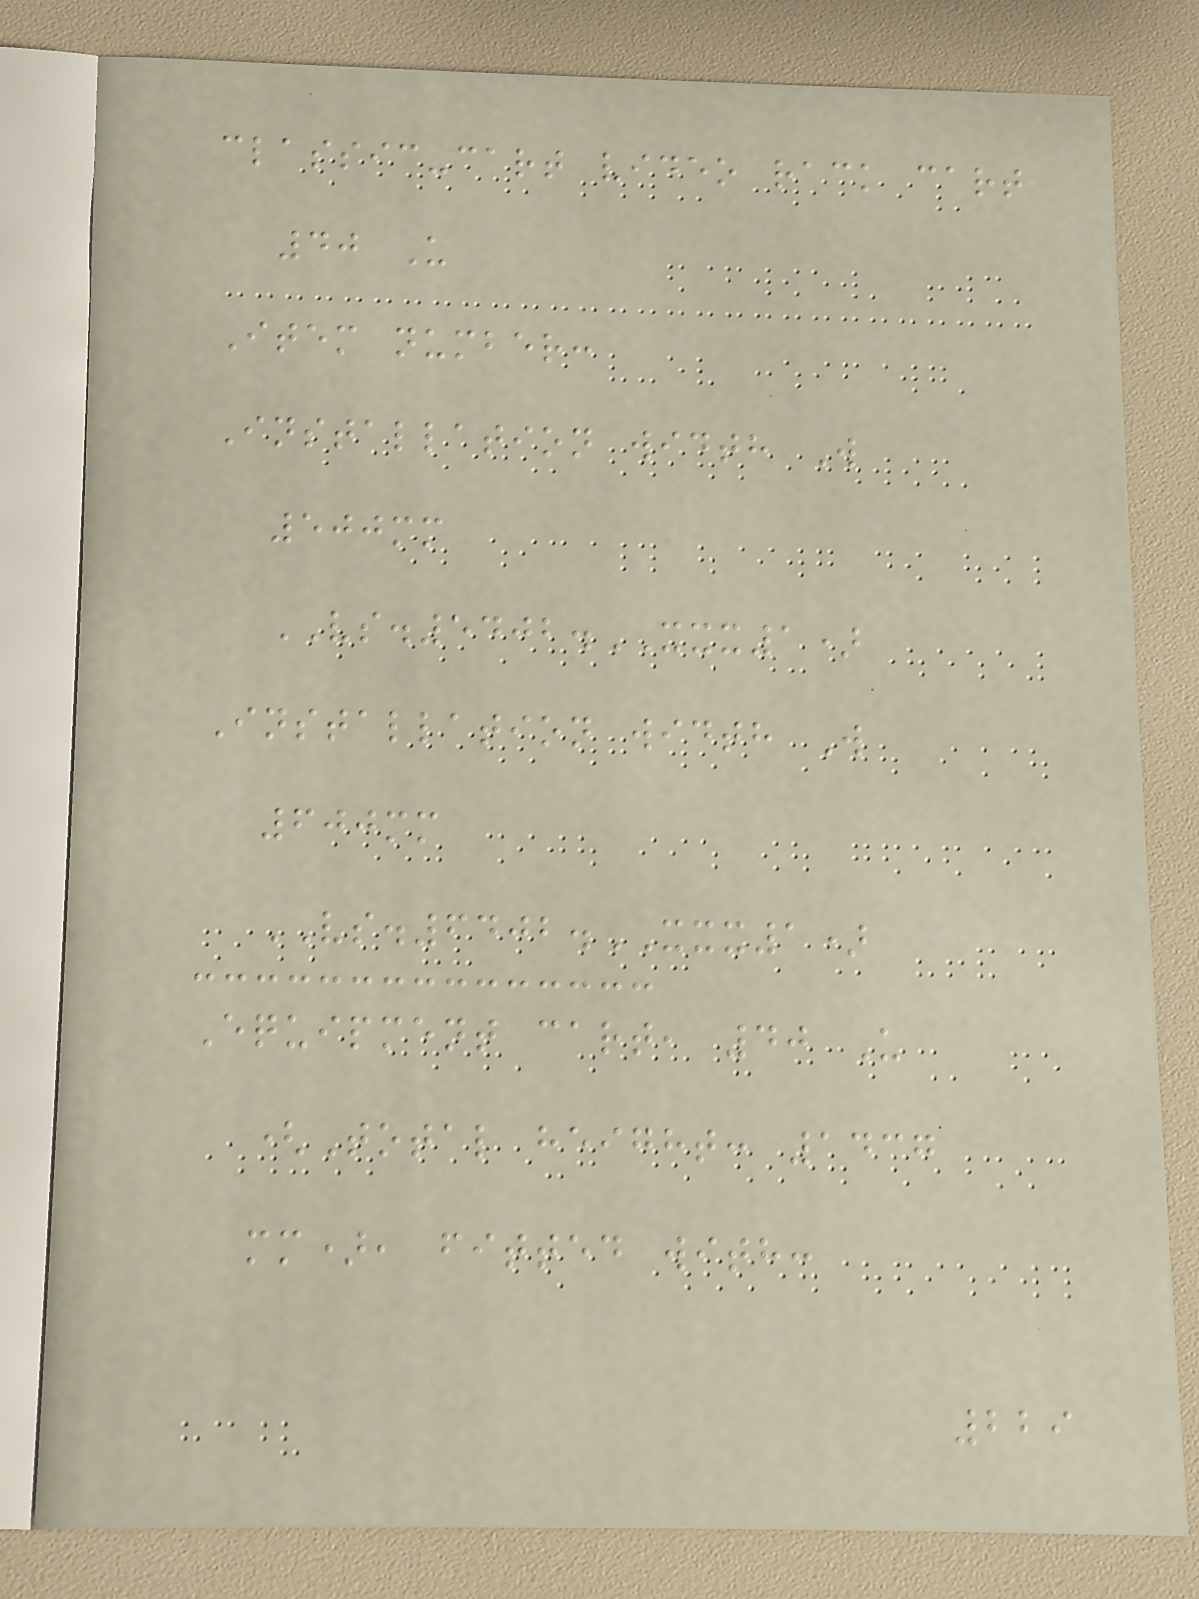classic-cart video rack cart
40 U
Item number:
Installation width W
500mm
VS.5402.XXX1)
Installation width W
600mm
VS.6402.XXX1)
Equipment cart, 40 U
(Total height: 1437
mm), fitted with:
229
